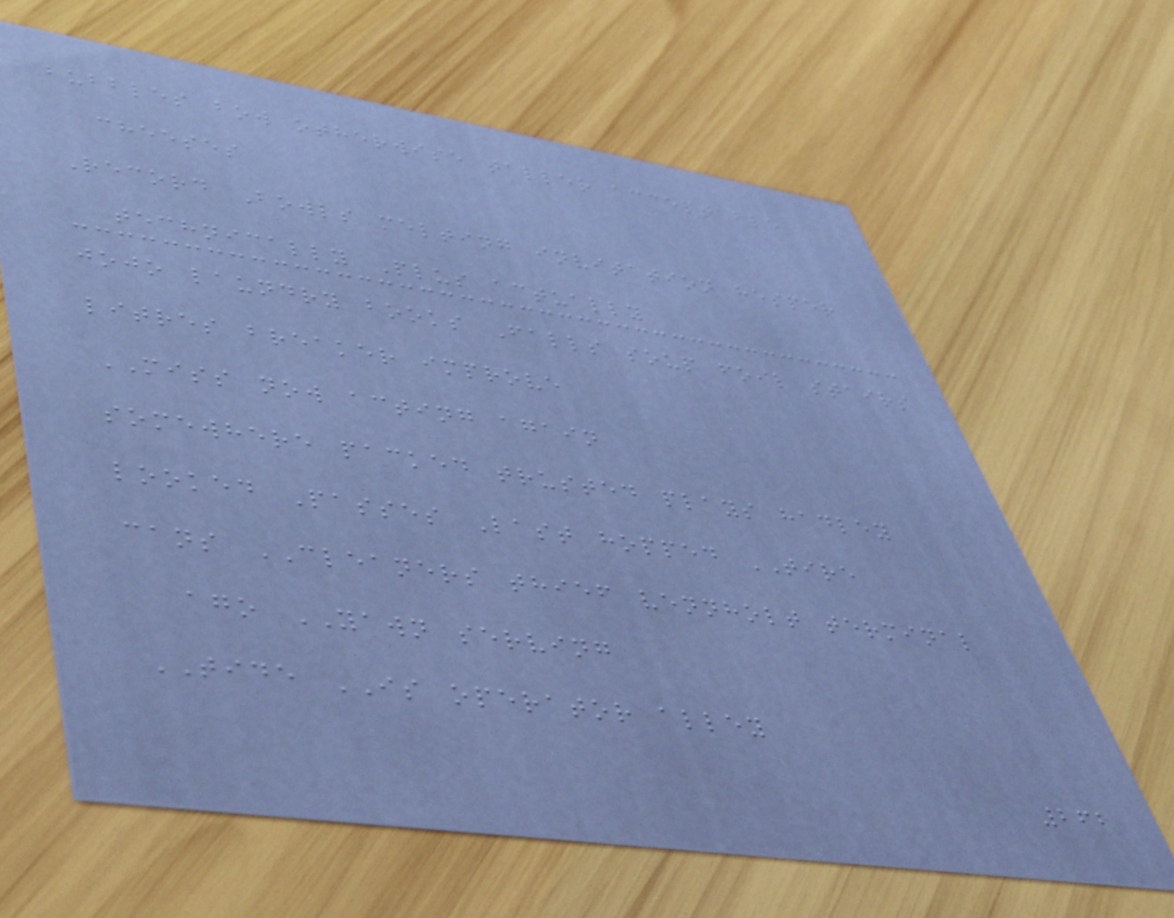bubbles bow otherwise taller acceptable
cheeses
Record Bowls melting invitation hesper
technically Plus actually
jojo laundry books Falls soup foil stairs
litres breaker improve
MISS now acting again
somewhere packed trusted plays hadley
looked Passes Last hopped TIRE
cans CLEANERS thief vennholt terminal
ago YAWN serving
TIDE IS operator alley
262
